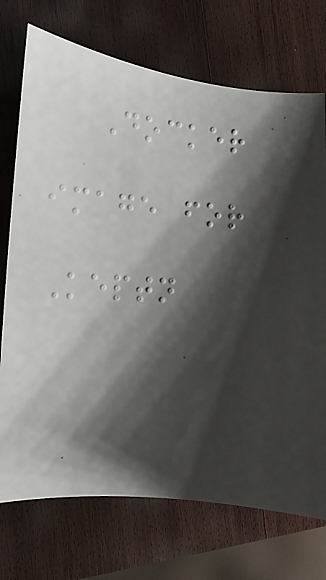Docker
image for
Keptn
